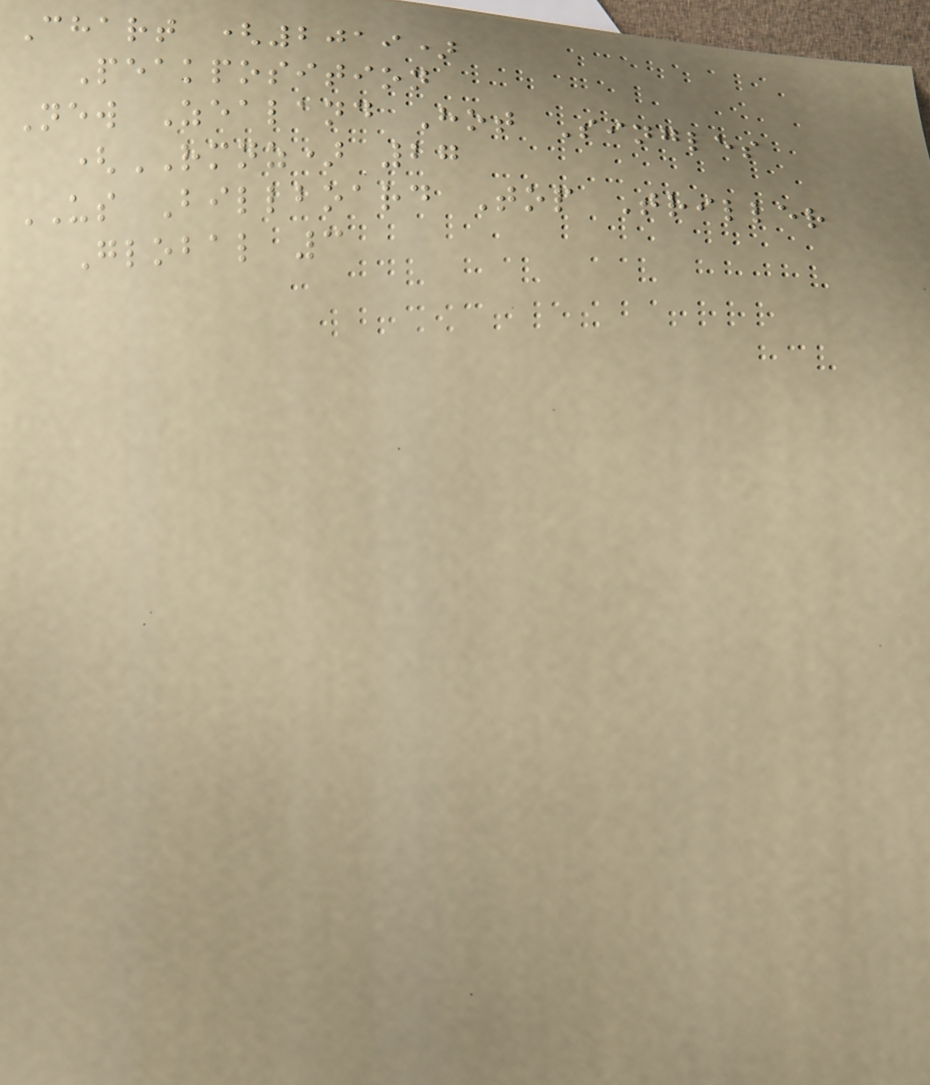Chart (2019)
Peakposition
New Zealand Hot Singles
(RMNZ) 27
US Billboard Top Triller
Global 3
